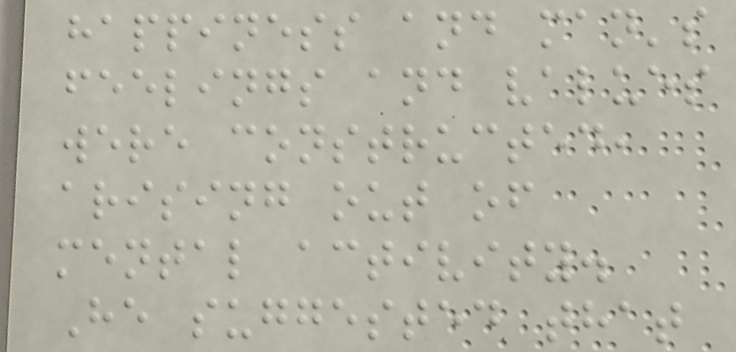happiness and man's
feelings and values
were constructed,
arising out of
mental activity.
He suggested that
